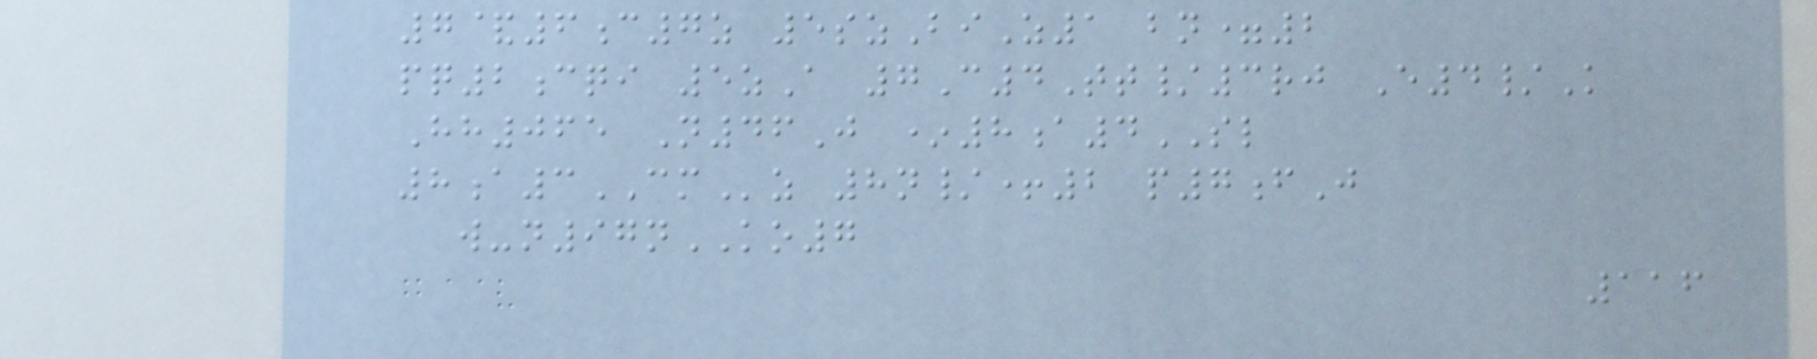7&6c7z 5szBiZ1 bn=2
pq2cqi 5zA 7C4Tt/3rj E4/K
Hh065 N46J *8a4SL
8a3CMz 8n/+2 p7fJ
w-n97nKO7
116
